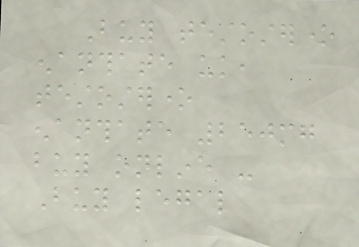Buy testosterone
enanthate uk,
testosterone
enanthate 250mg
buy online -
Buy legal
